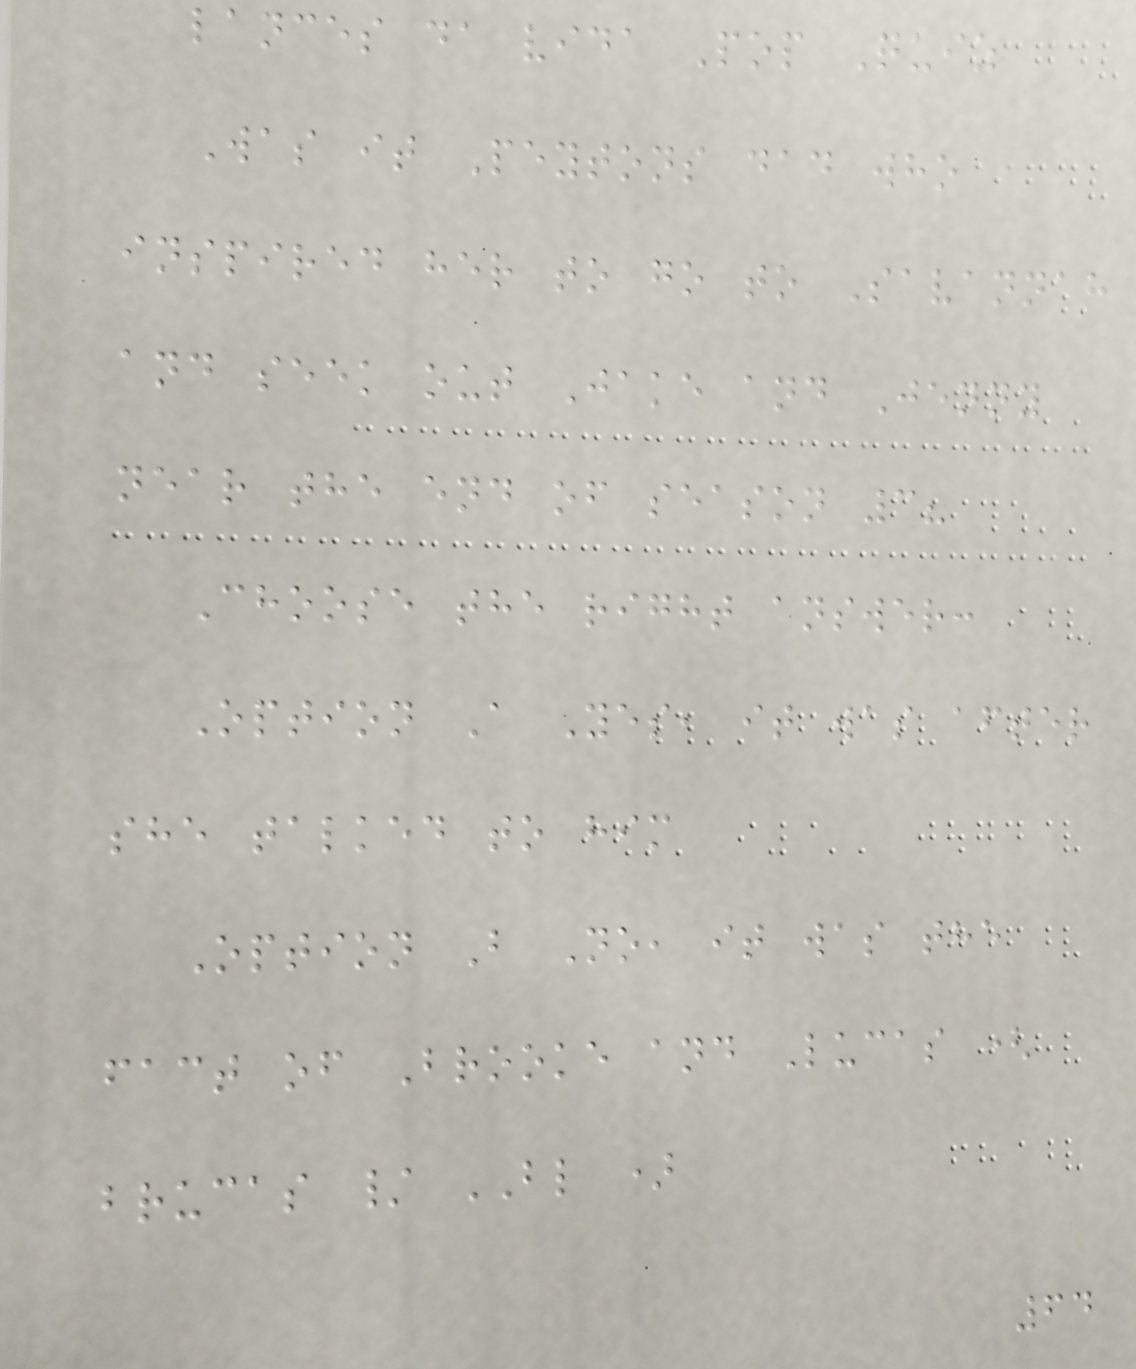lances da vida Pop Quiz
Was it Peytons dad who
inspired her to go to Savannah
and seek out Jake and Jenny
near the end of season 3?
Choose the right answer:
Option A Yes, it was after
she talked to him
Option B No, it was the
fact of Brooke and Lucas (
brucas / BL )
64
